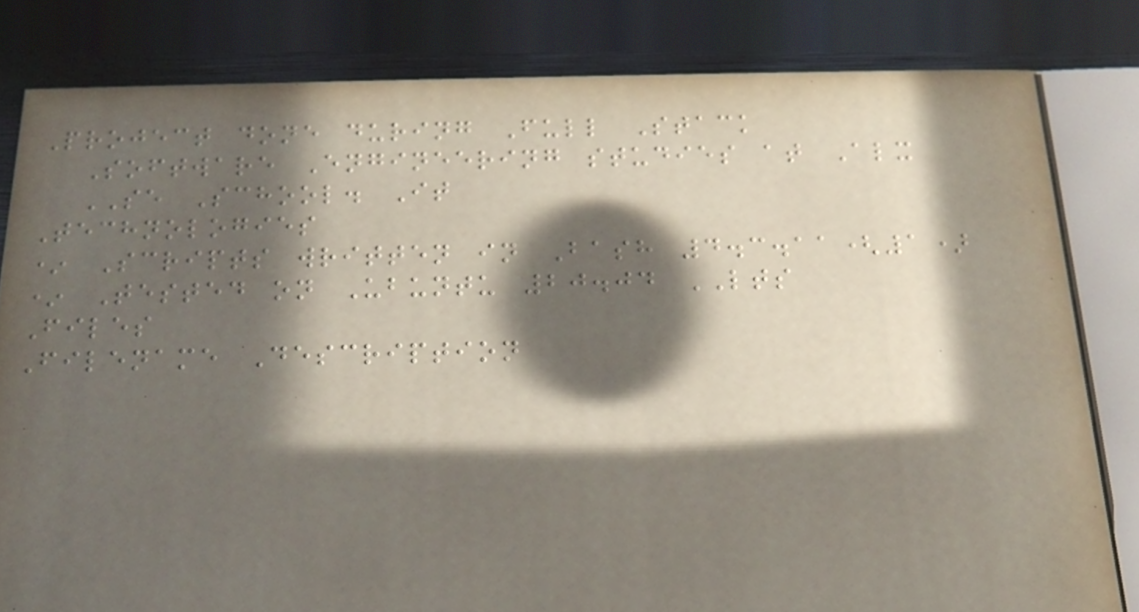Project done during Full Stack
Software Engineering studies at Alx
SE School. It
Technologies
* Scripts written in Bash 4.3.11(1)
* Tested on Ubuntu 20.04 LTS
Files
Filename Description
